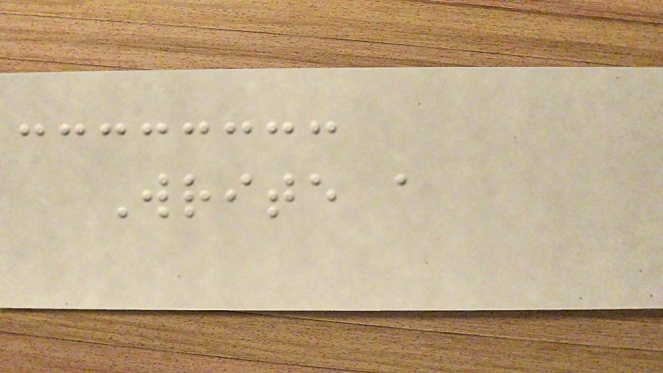Write a
